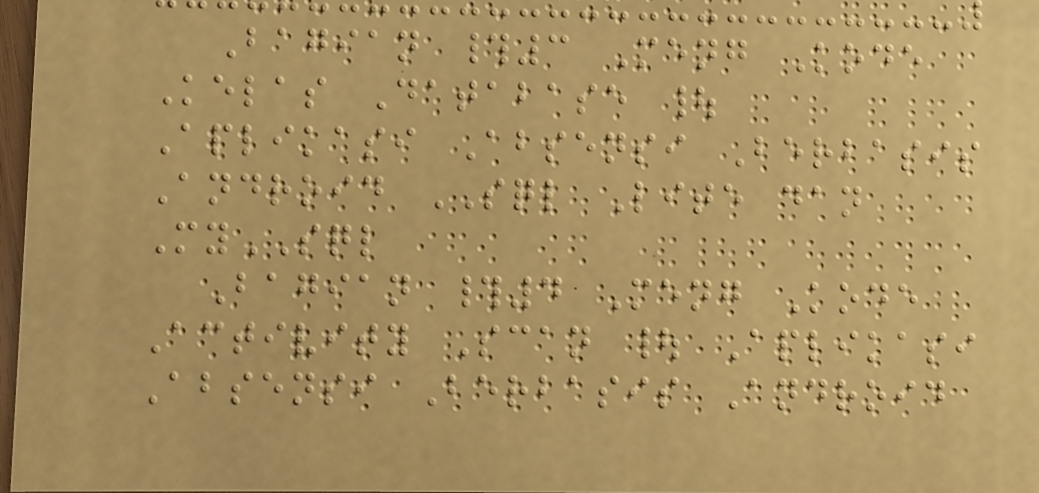Bagian #3 Meng Kode
Kelas Database |
Aplikasi Absensi Berbasis
Android SQL Lite dan
MySQL
Bagian #4 Meng Kode
Activity Scan | Aplikasi
Absensi Berbasis Android
